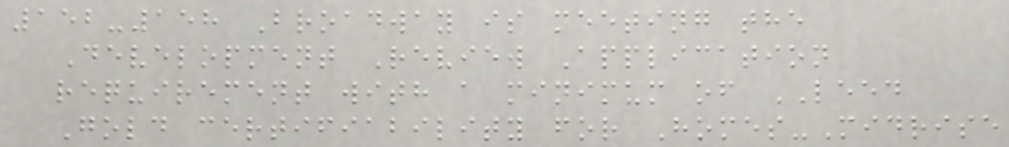152-158 Broadway is meeting the
Development Review Application
requirement with a minimum of LEED
Gold certifiability for Homes-Midrise
